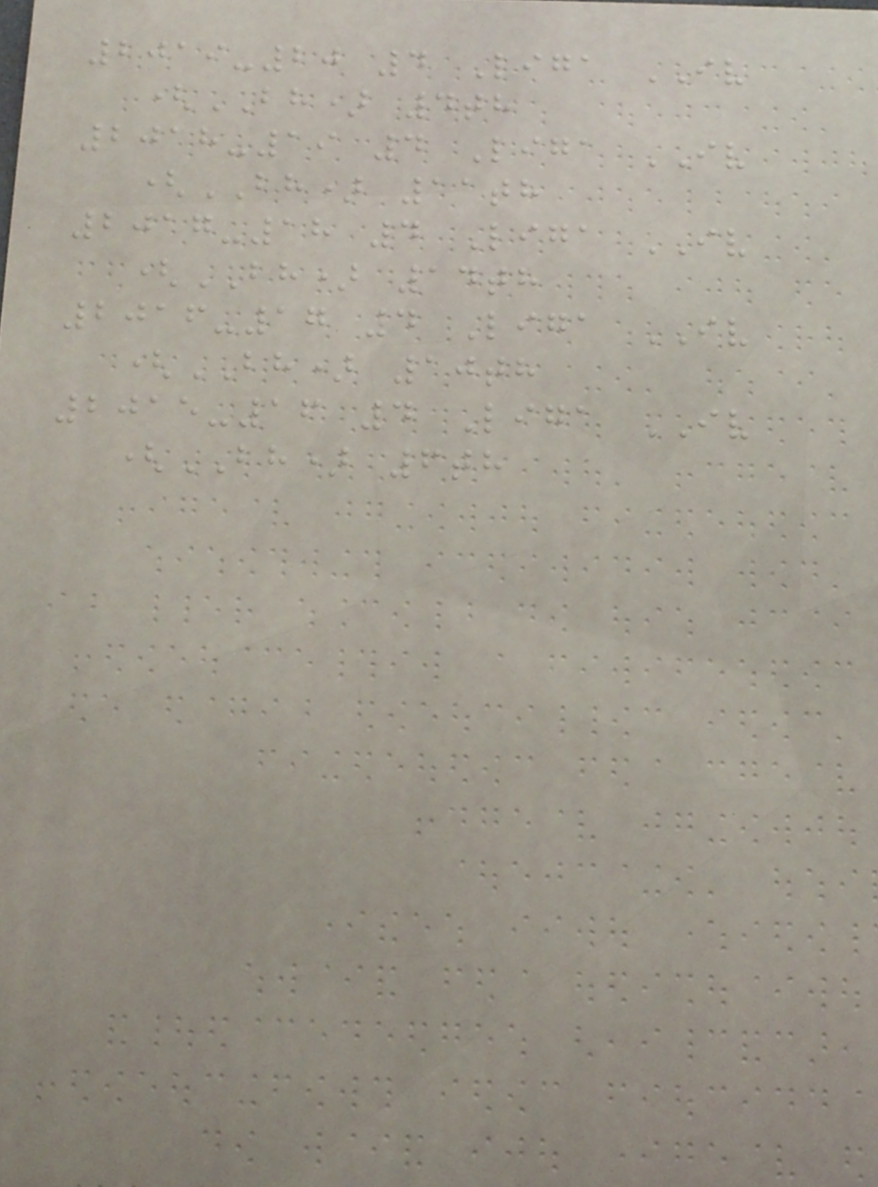2019-20 4 Liga IV
(BH) 4th
2018-19 4 Liga IV
(BH) 11th
2017-18 4 Liga IV
(BH) 14th
2016-17 4 Liga IV
(BH) 10th
2015-16 4 Liga IV
(BH) 6th
